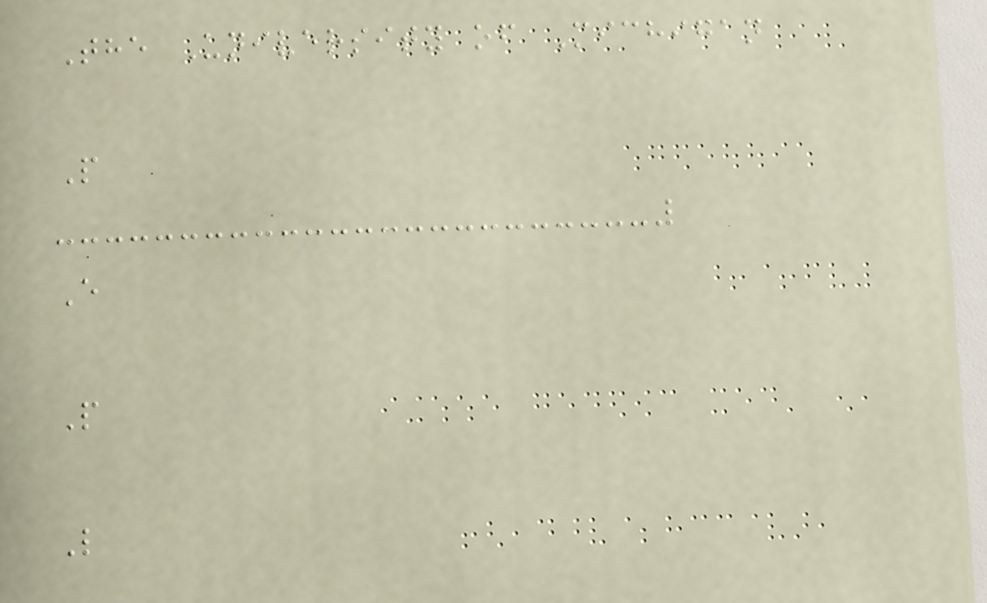The University of Michigan
P
E
P
L
